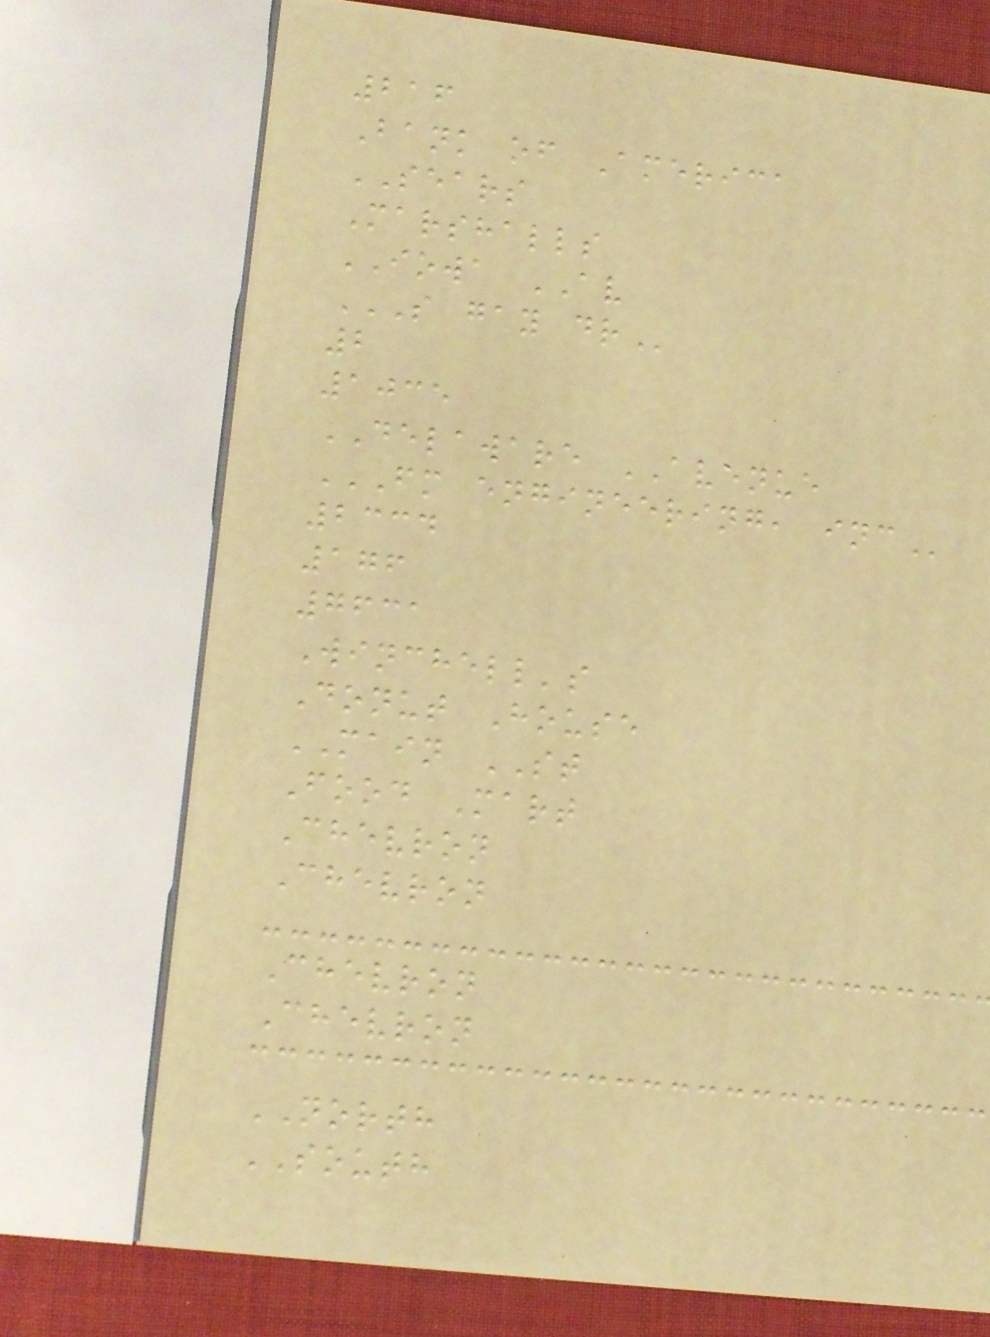216
Bank of America
SEARS
Marshalls
IOWA AV
S GAY DR
2
1035
DELAWARE AVENUE
FM ENGINEERING, INC
2334
176
7631
Winchell's
Donut House
MAIN ST
Food Mart
Chevron
Chevron
Chevron
Chevron
NORTH
SOUTH
